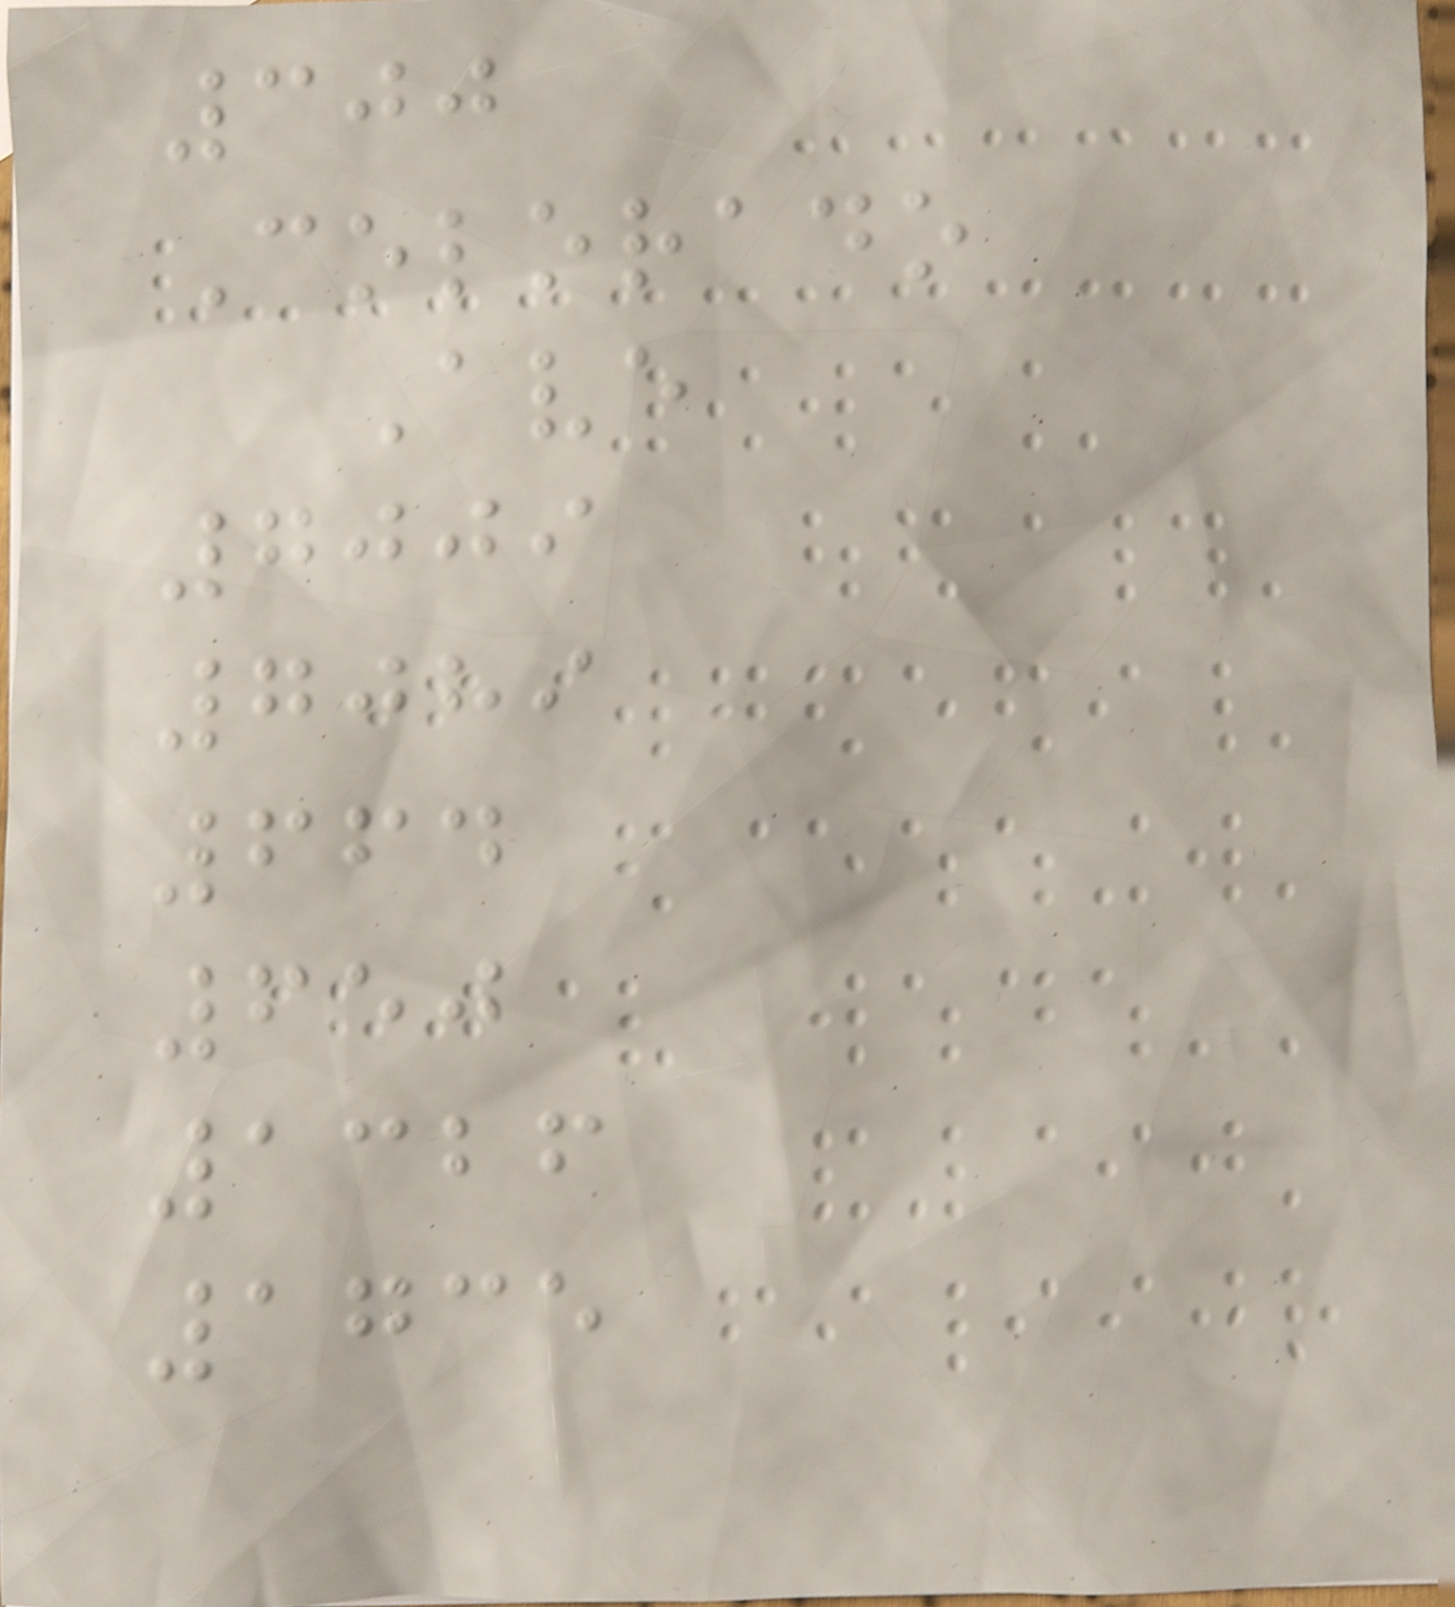300
Colorado
Ave
7009
7089
664
650
1326
1735
